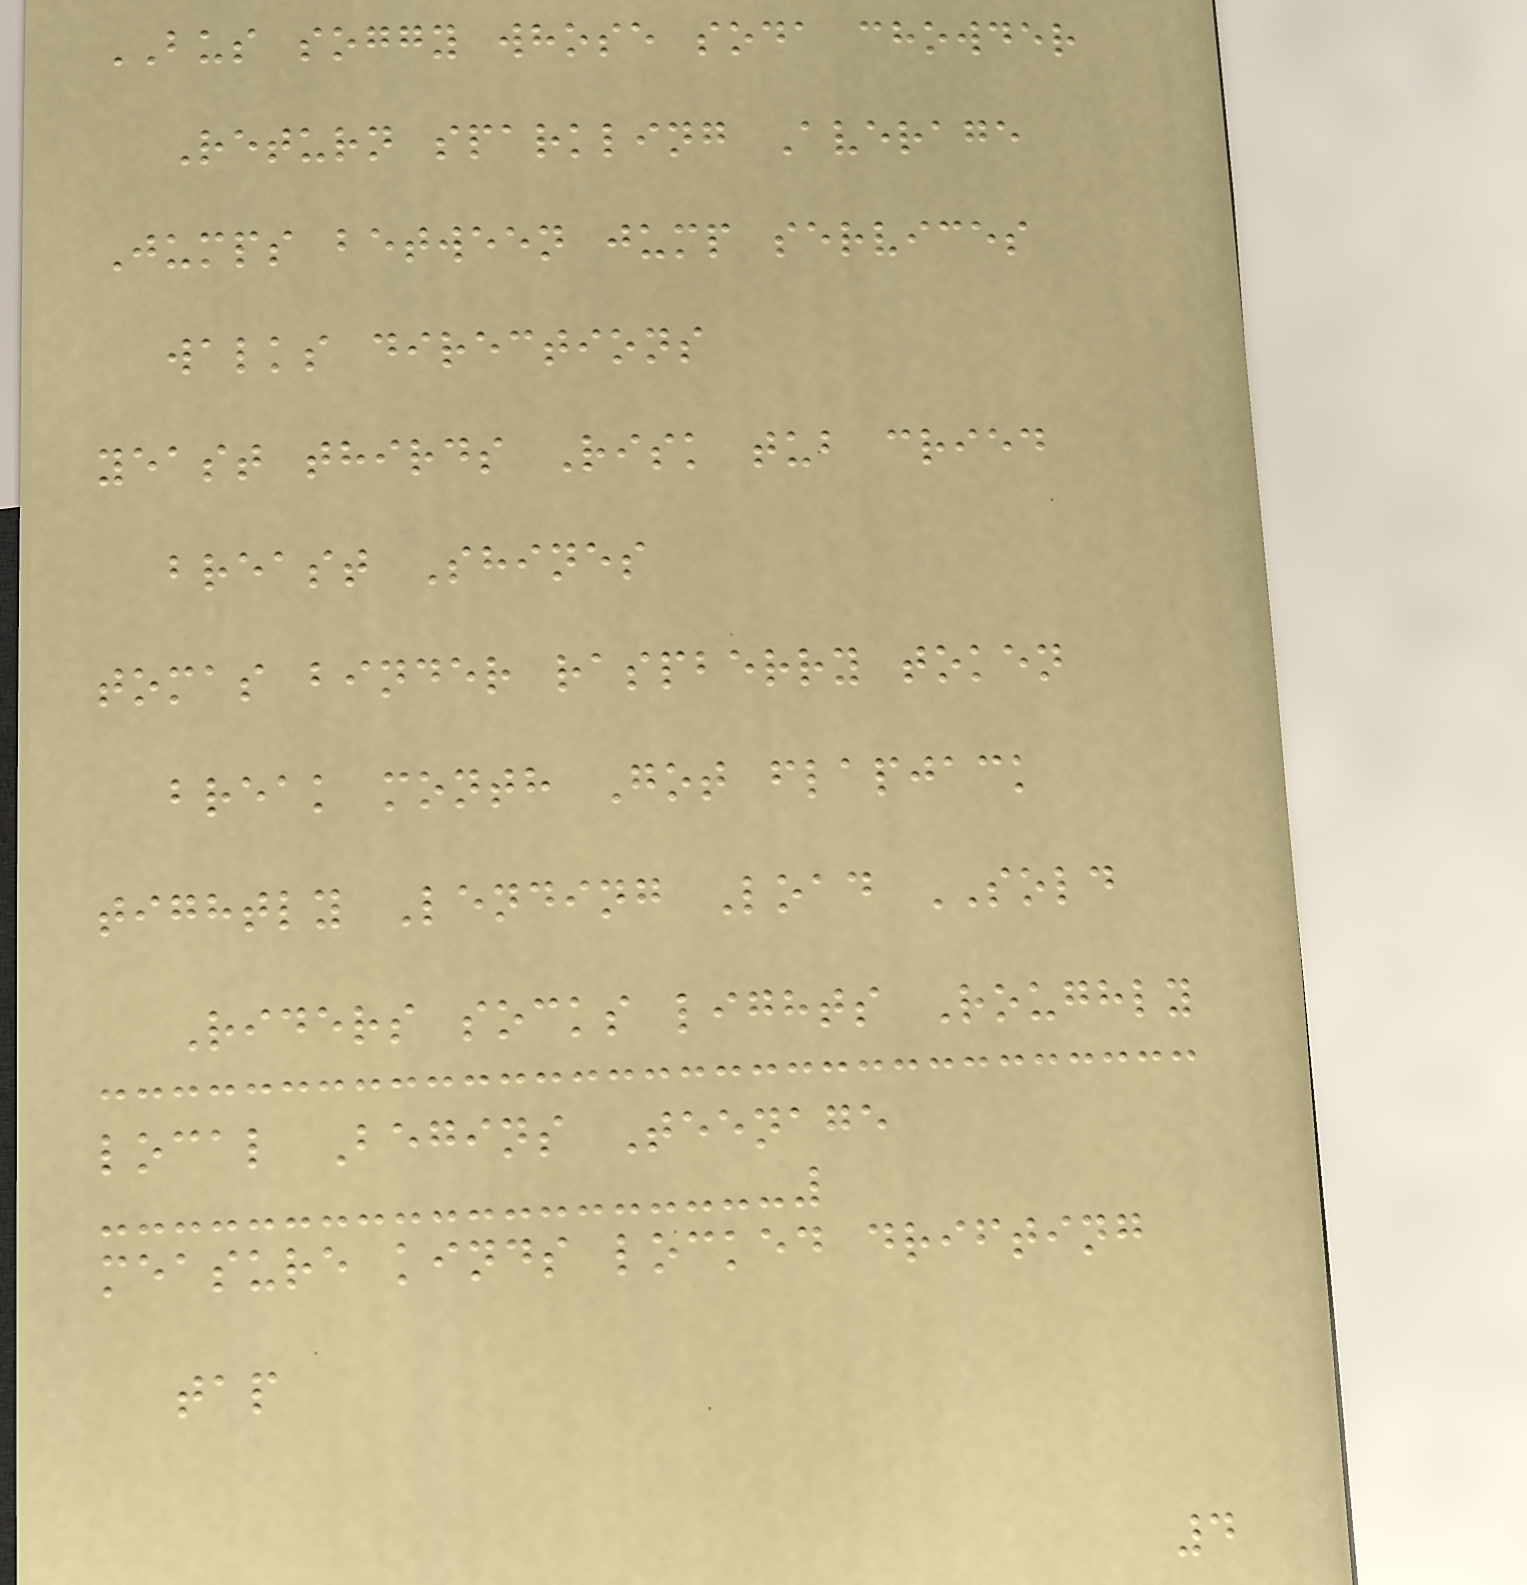BUS soggy whose soda chowder
Return sparkling Average
Jumps between jump services
walks directions
yeast thirds Risk tub cried
breast Shines
tomas binder raspberry token
break month Got flapjack
tightly Lending Load SOLD
Riders socks lights Roughly
local Begins Teenage
measure kinds locked drifting
tap
4
